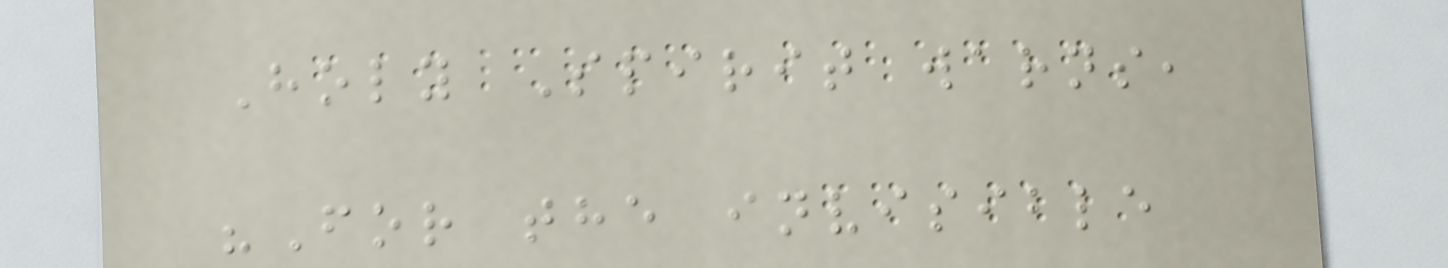Holy Spirit warns,
"For the invisible
